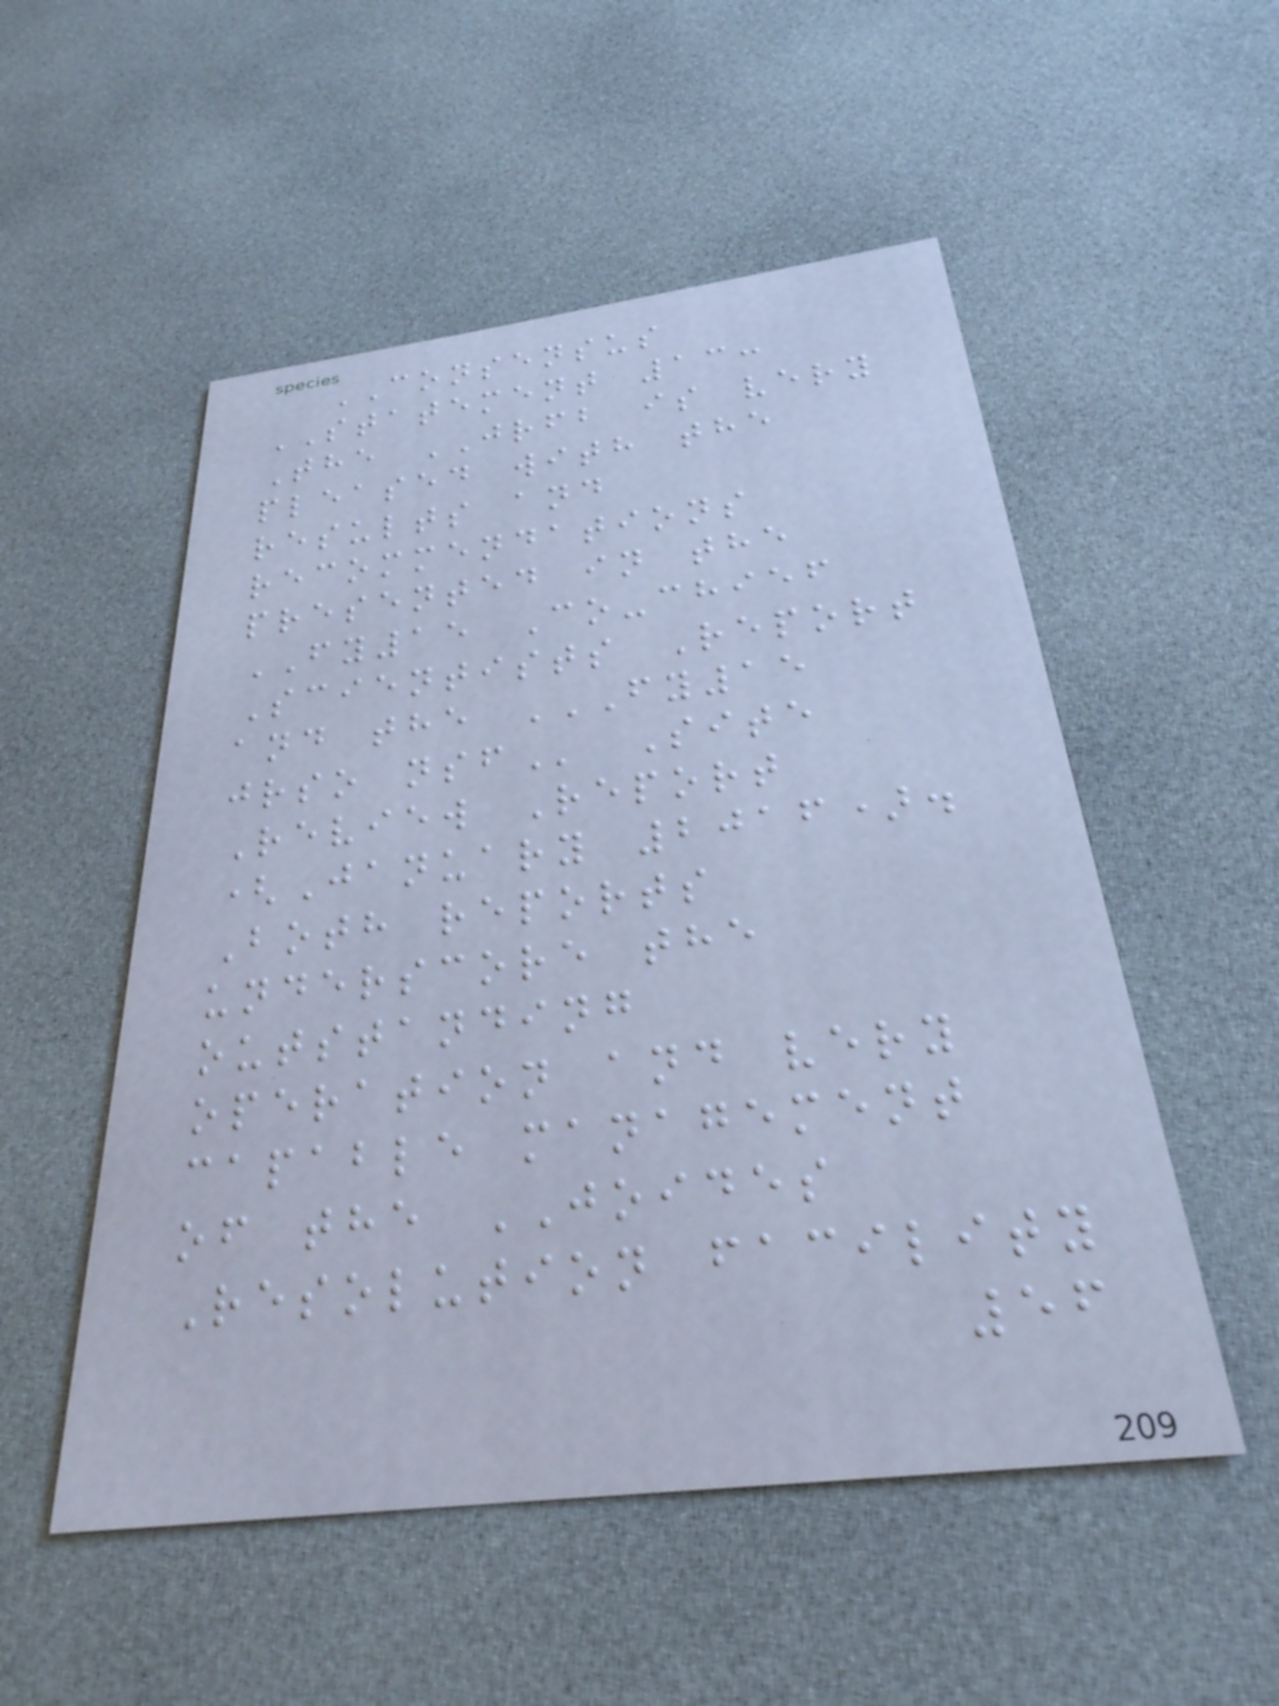CONSENSUS
STATEMENT 13:
The JRFB is very
pleased with the
results and
recommendations
presented in the
FY15 Co-chief
Scientists Report
and the FY15
JRSO NSF Site
Review Report
(January 2016).
Both reports
underscore the
outstanding
operation and very
capable management
of the JOIDES
Resolution facility
56
